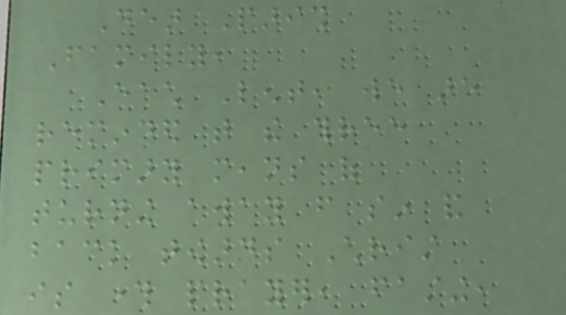Dear Parish
Family,
Each Lent, we are
reminded that the three
primary means of
turning away from sin and
back towards Christ
is through prayer, fasting,
